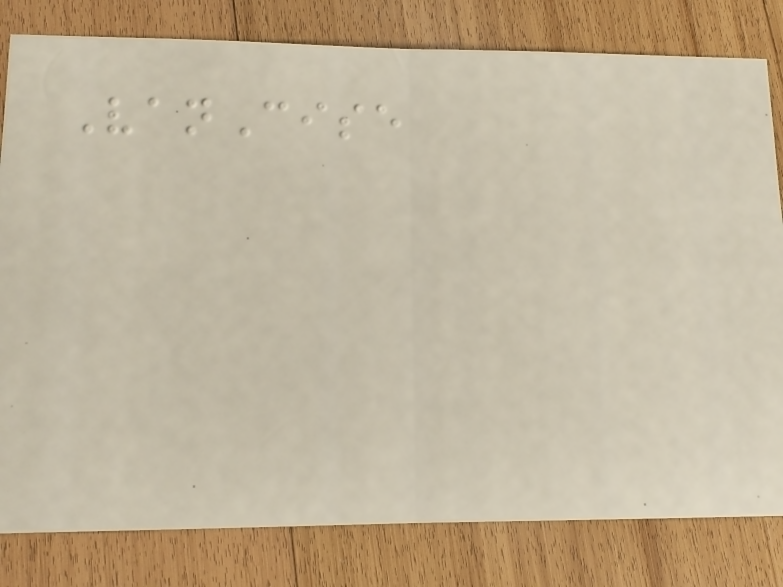VanCise
